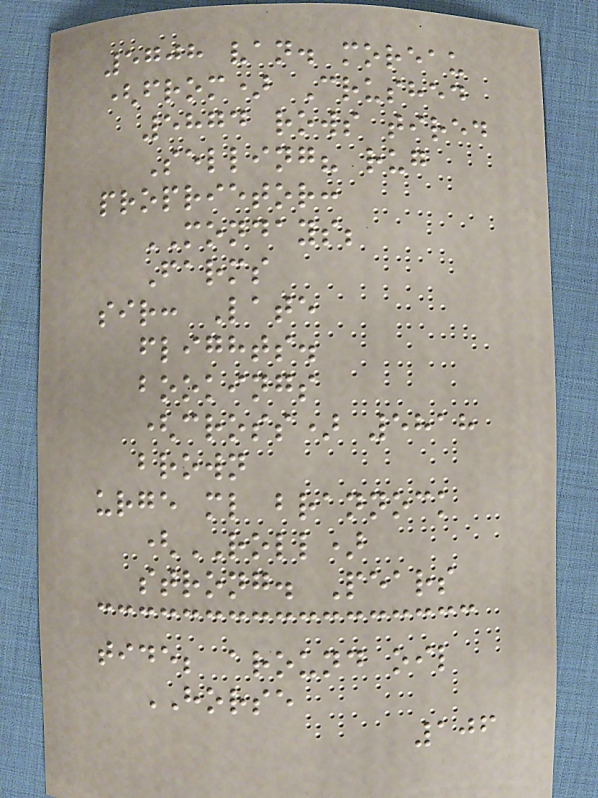5708 van. moreau
(from) Crushed
5874 rows tired
Selling? rug
proprietor:
MONDAYS;
Farms
sir: Late
flights.
bookings
(cross) 5818
brown
urge ml brannock
(ROLL)
strong. Pears
tide; around oil
HORSE
106
